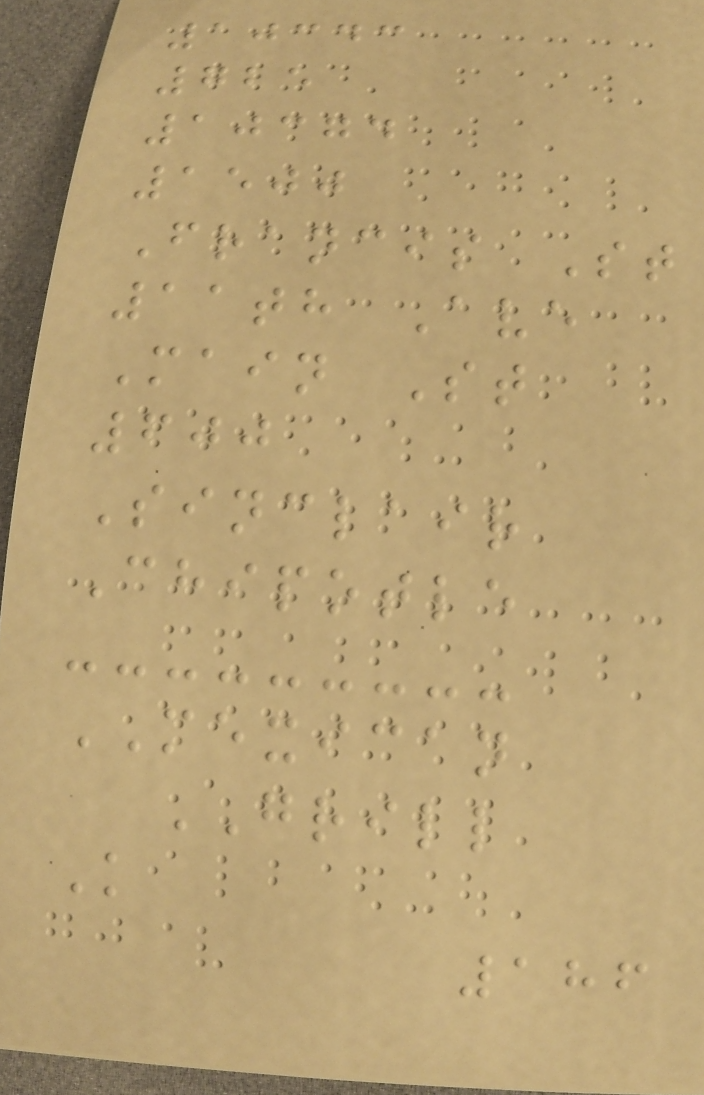10343
725
10374
1500
Francis St
11th Ave
Main St
600
Sinclair
Chipotle
MEXICAN
GRILL
K
186
